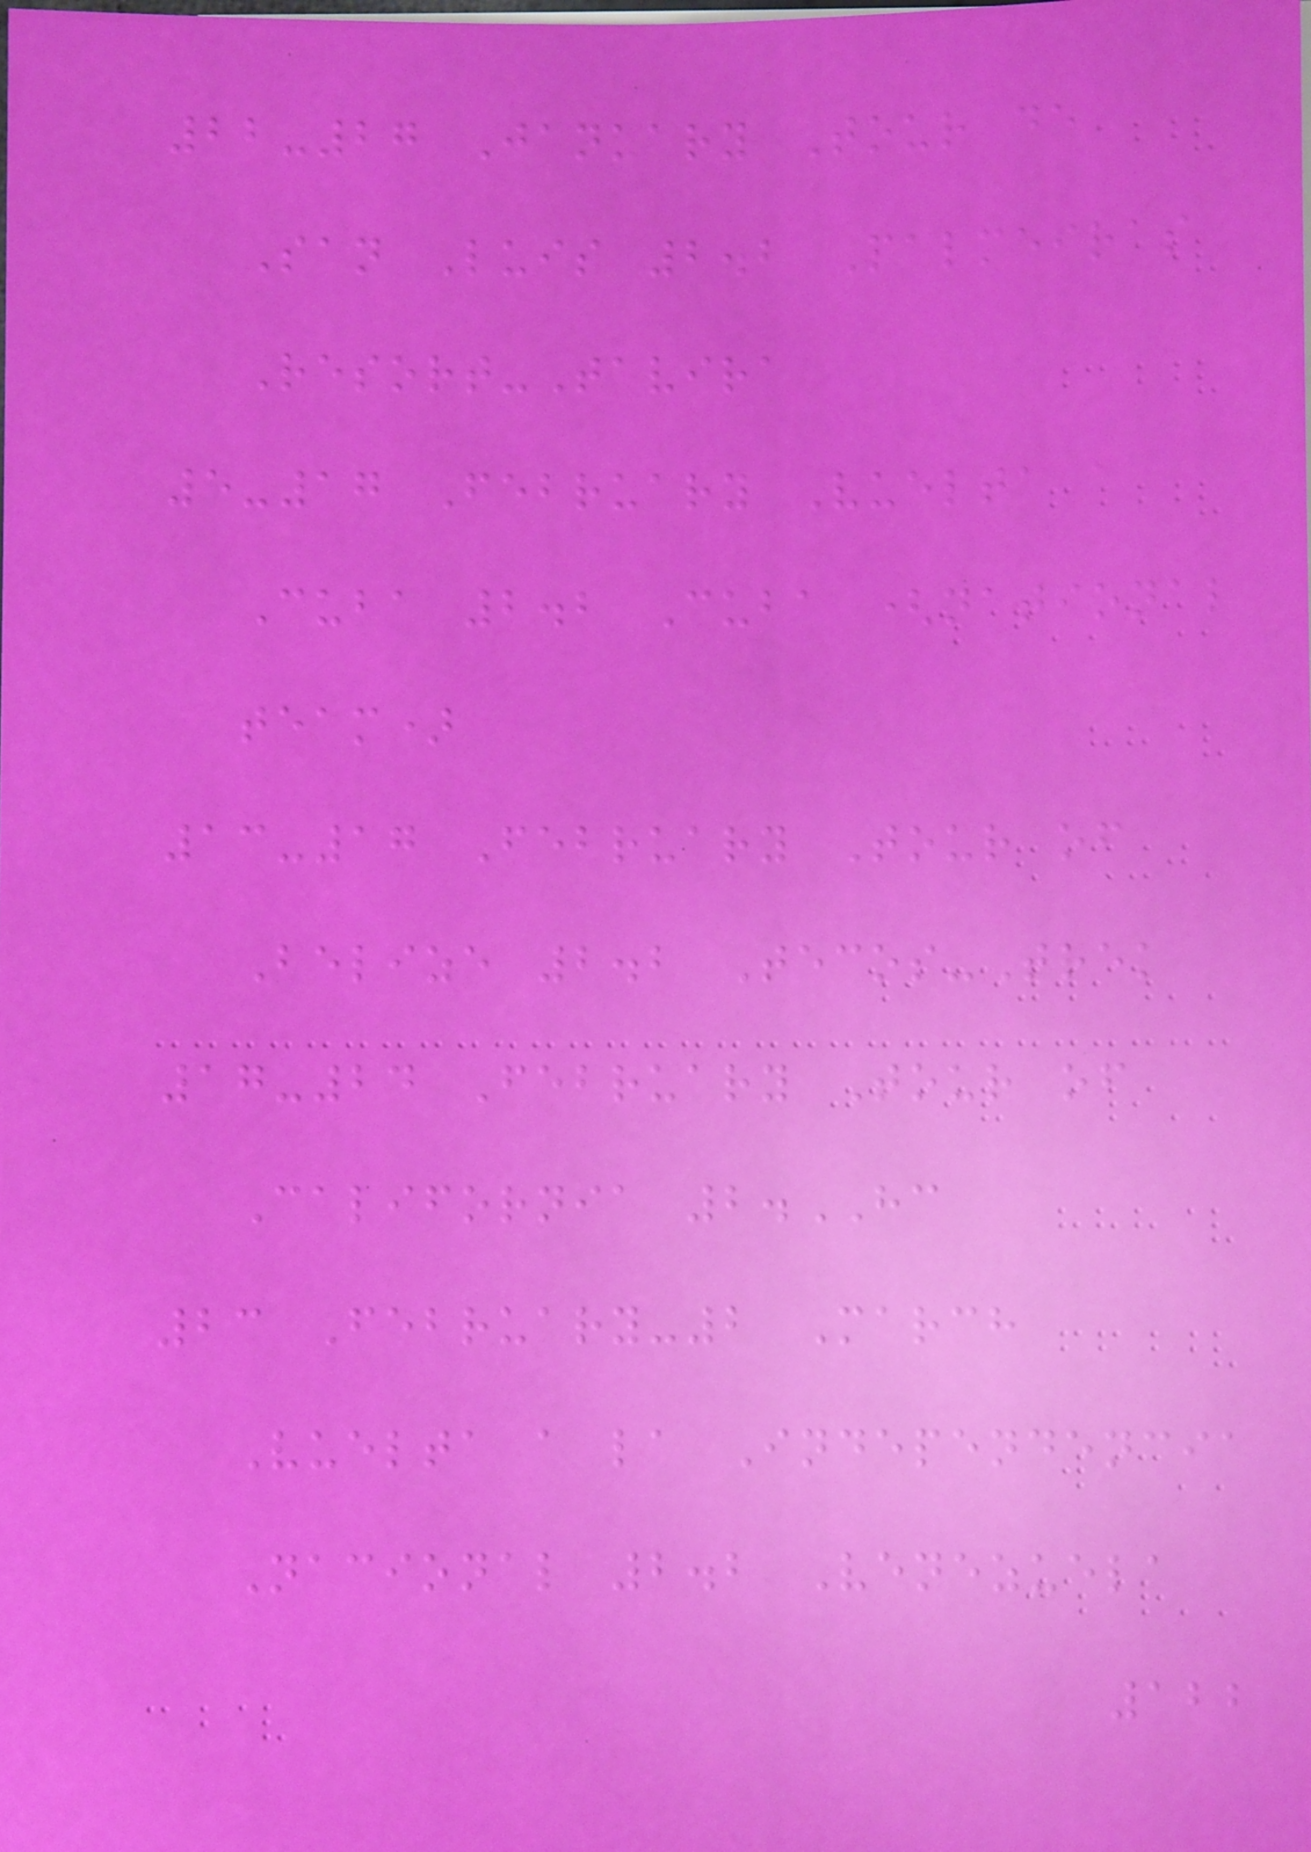22-27 January Tour de
San Luis 2.2 Palmeiras
Resort-Tavira
5-17 February Vuelta a
Cuba 2.2 Cuba (national
team)
13-17 February Tour of
Belize 2.2 Tecos-Trek
17-24 February Tour of
California 2.HC
23 February-2 March
Vuelta a la Independencia
Nacional 2.2 Venezuela
122
